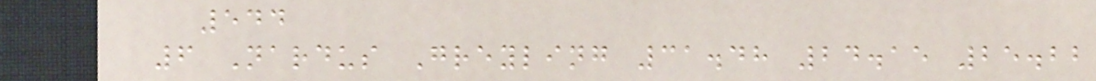544
6 Nardus Greyling 31.48 24.15 25.22
